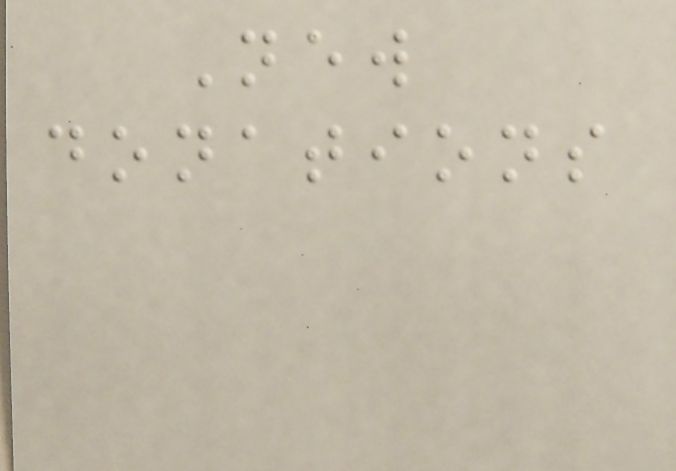New
donations
